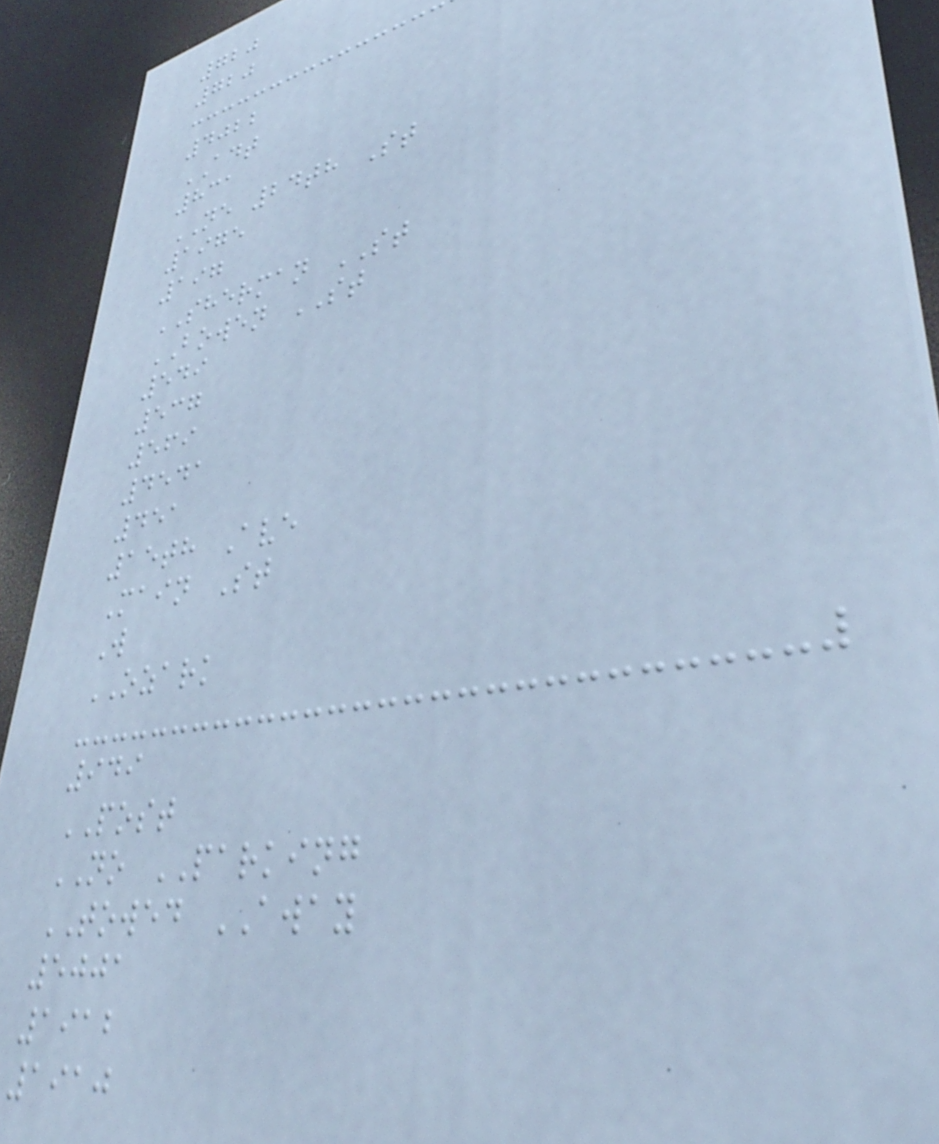720
720
4022
ADT
831
NE 24th St
1975
197
SHERMAN ST
BOWEN ST
549
537
569
4541
451
15th Ave
Main St
W
OZARK
949
POST
NO PARKING
TOWED AWAY
5001
1912
1910
